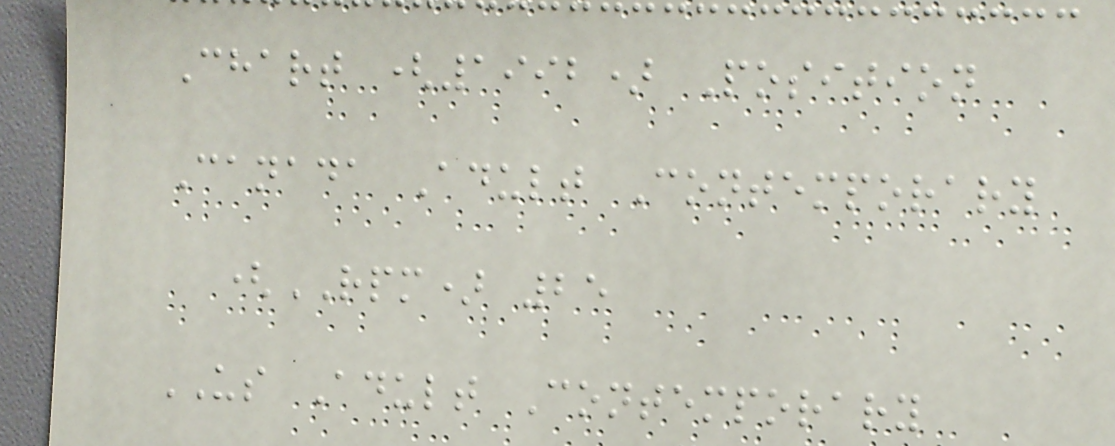Chart (1992) Position
Canada Adult Contemporary
(RPM) 25
US Adult Contemporary
